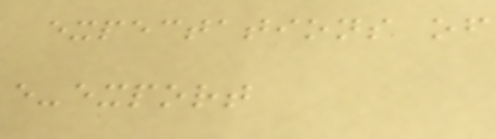expectations of
e-export
